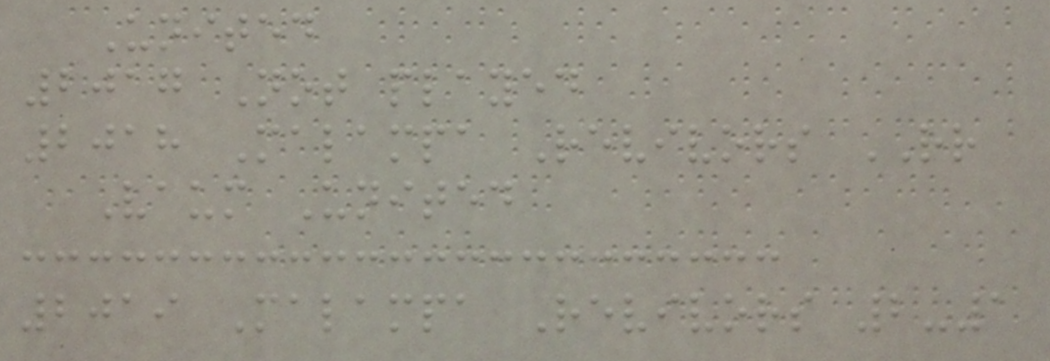United
2017 Not played
2018 Malampa Revivors RR
Vaum United
2019 Malampa Revivors 2-1
